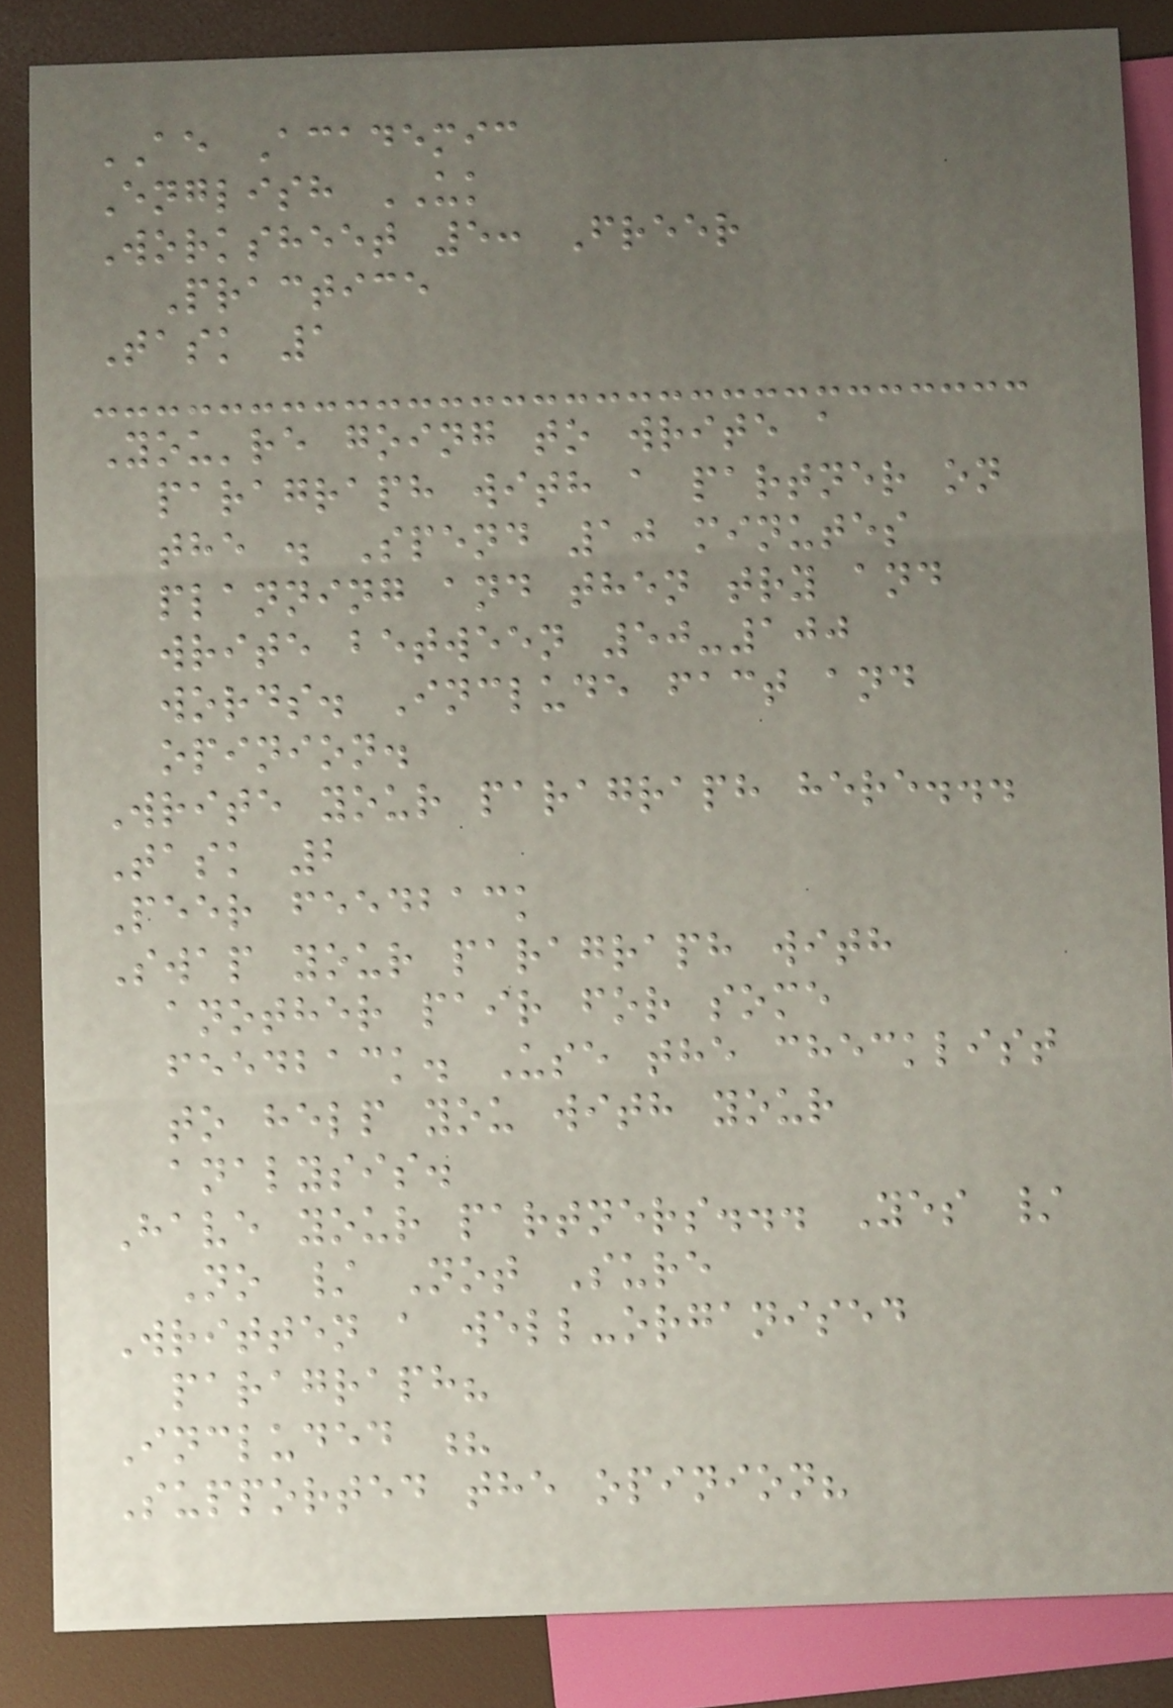AE Academic
English UK
Worksheet 5: Freer
Practice
Task 1
You're going to write a
paragraph with a partner on
the . Spend 10 minutes
planning and then try and
write between 50-100
words. Include fact and
opinion.
Write your paragraph here...
Task 2
Peer feedback
Swap your paragraph with
another pair for some
feedback. Use the checklist
to help you with your
analysis.
Have your partners... Yes /
No / Not Sure
Written a well-organised
paragraph?
Included ?
Supported the opinion?
